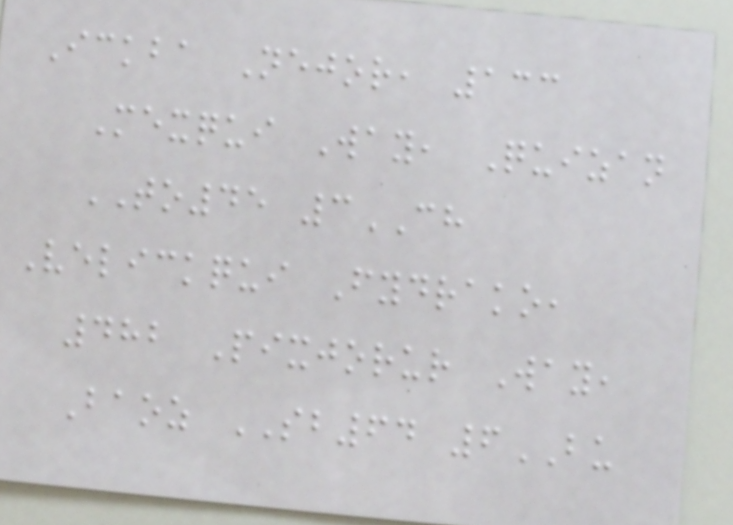Ickba Nejor, 133
Mexqui Way, Quizan
TO45 3CH
Velickqui Fydrako,
482 Pixjorur Way,
Baoz SB64 6BU
